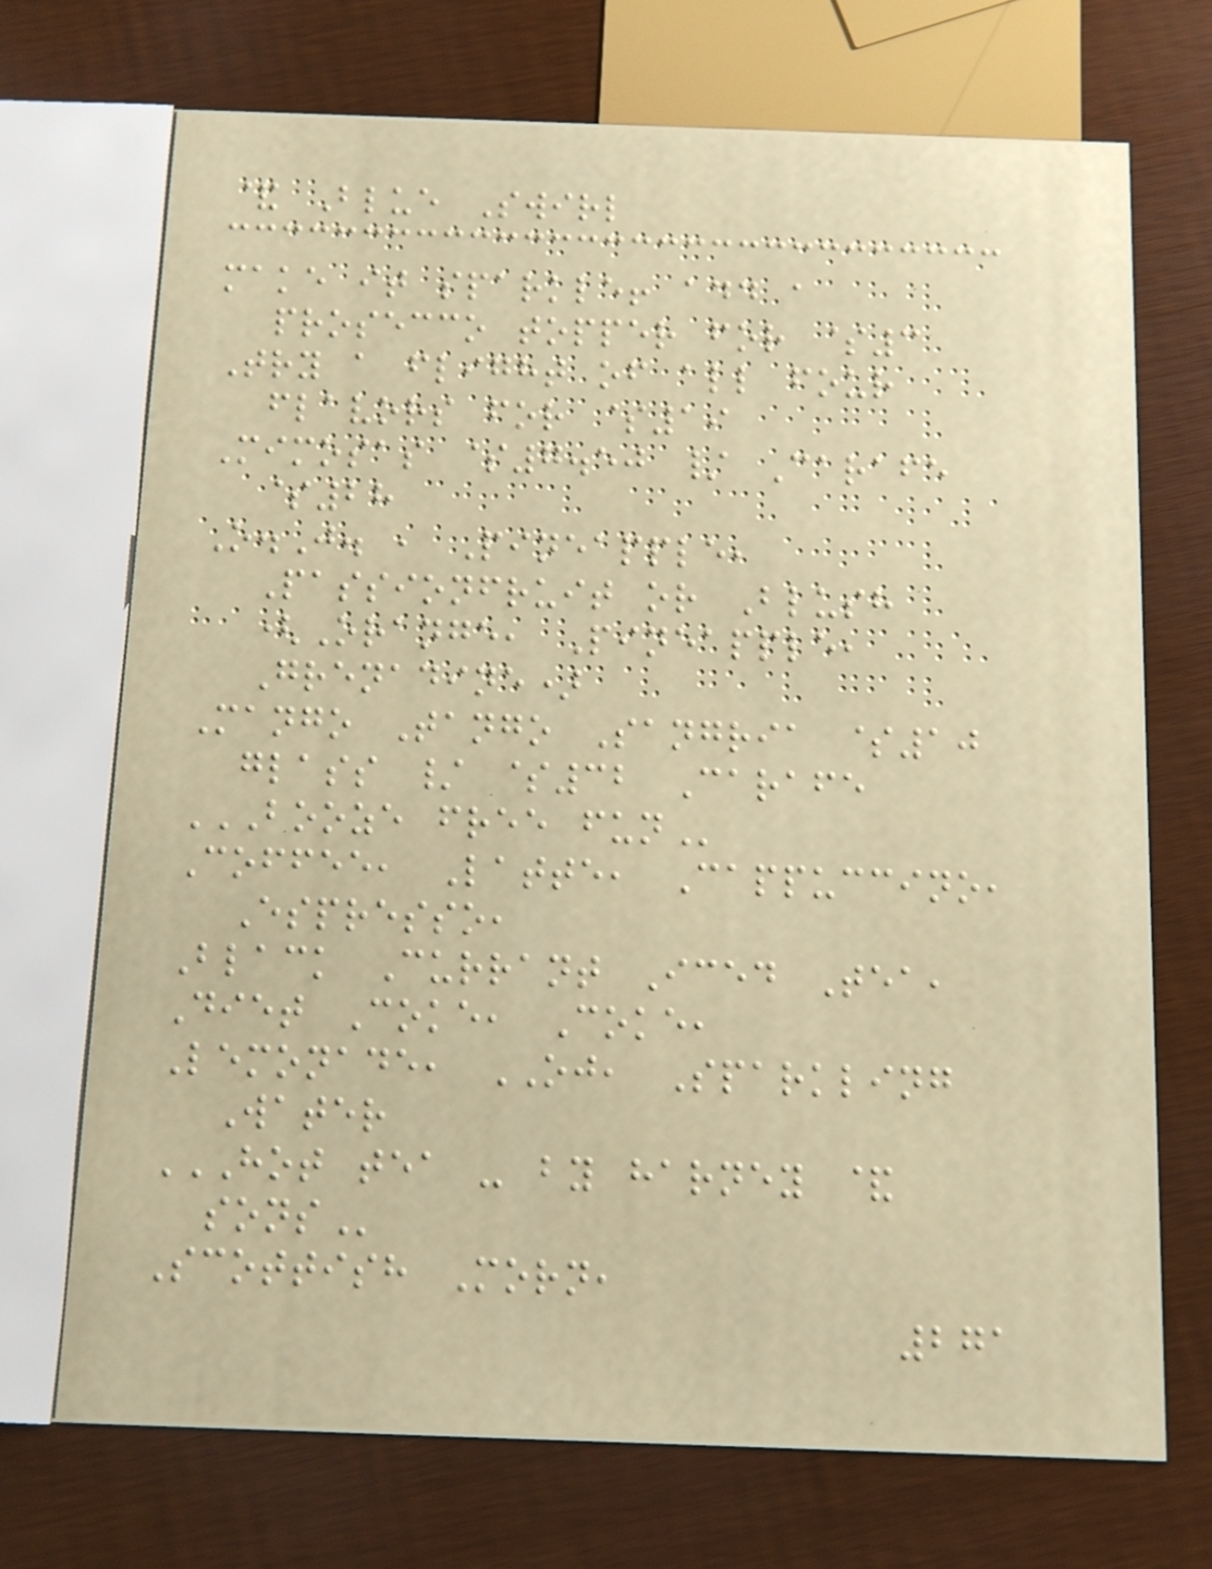& Blue Swirl
make it sparkle! add a
prosecco topper for $3
Try a flight of all four
flavors for $19
Mimosas $7.50 / Carafe
$28
O.J. , Pineapple,
Passionfruit or Blush
(Orange, Pineapple,
Grenadine)
Mango Tango Sangria $10
glass / $32 Carafe
BOOZE FREE FUN
Coffee, Latte, Cappuccino,
Espresso,
Black Currant Iced Tea,
Diet Coke, Coke,
Lemonade, OJ, Sparkling
Water
HOT TEA - BY HARNEY &
SONS
Scottish Morn,
271
